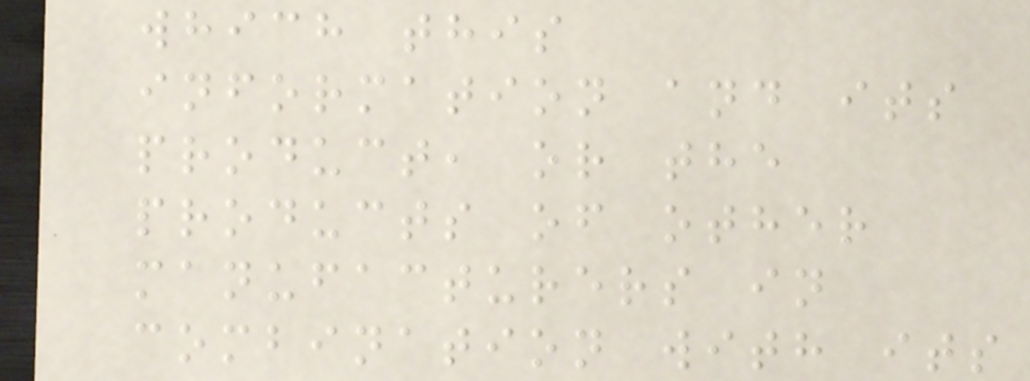which this
information and its
product, or the
products of other
manufacturers in
combination with its
